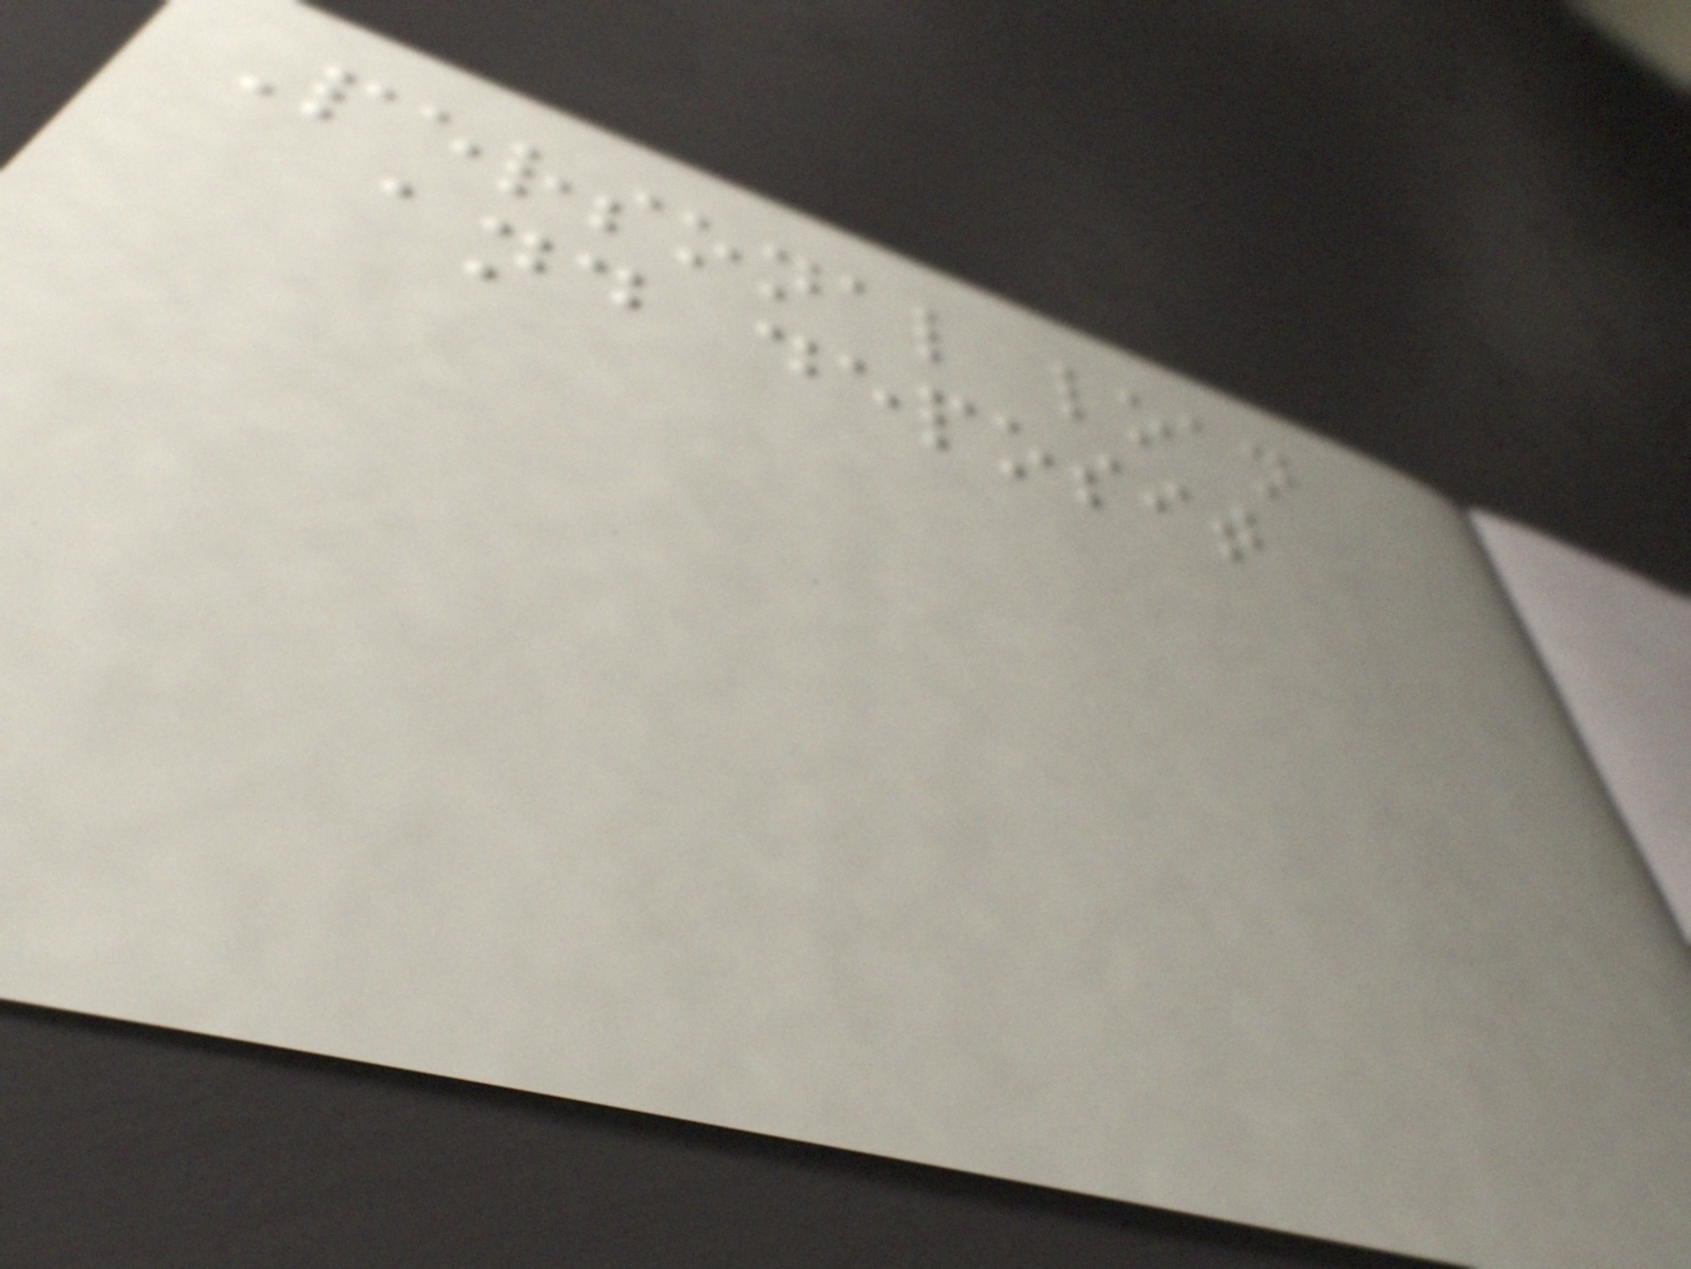Personal loan
and deposit
